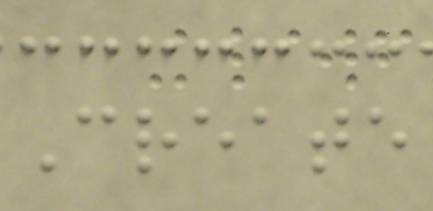Create
